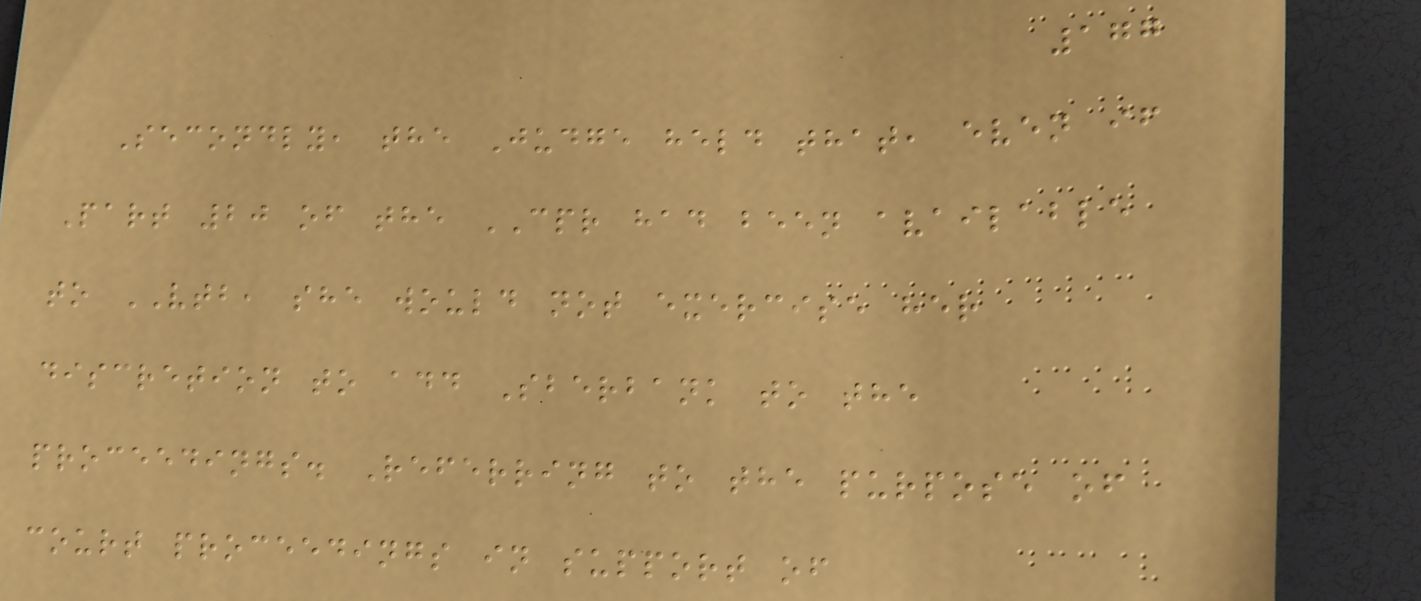177
Secondly, the Judge held that, even if
Part 20 of the CPR had been available
to VTB, she would not exercise her
discretion to add Sberbank to the
proceedings. Referring to the purpose of
court proceedings in support of
